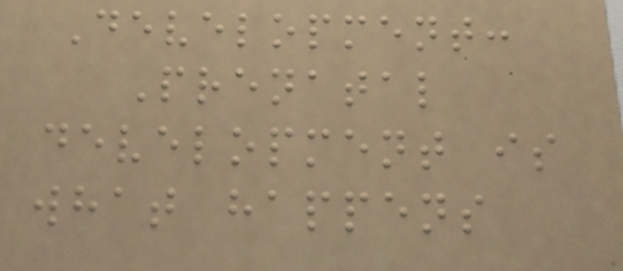Development:
Prenatal
development is
what happens
